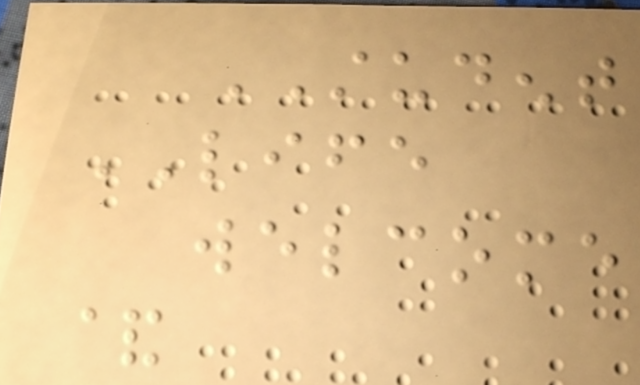STUDENT
LIFE
welcome
&
